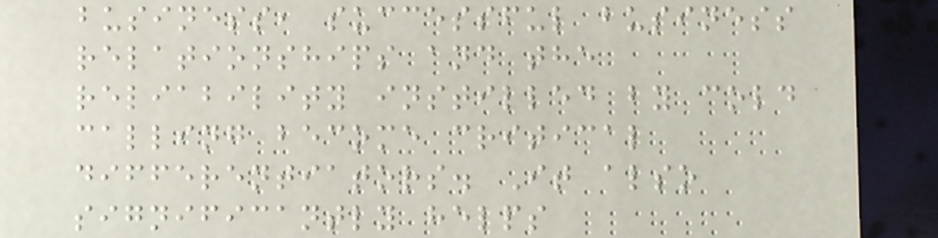business, successful business
relationships and the
reliability instilled by cold
calling become critical
differentiators. It also
significantly helps
